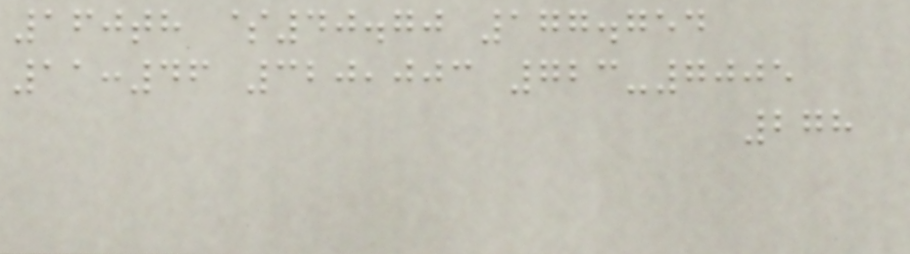160th $40.70 177.754
11:46 320,003 723-7005
278
